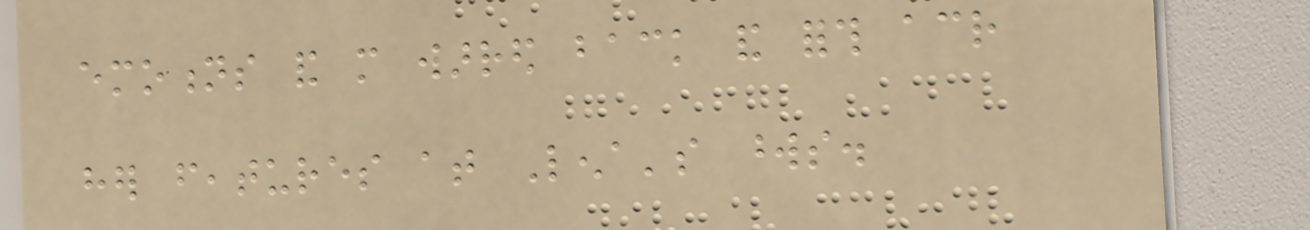emotions and more warred back and forth across
her features at Lena's words.
